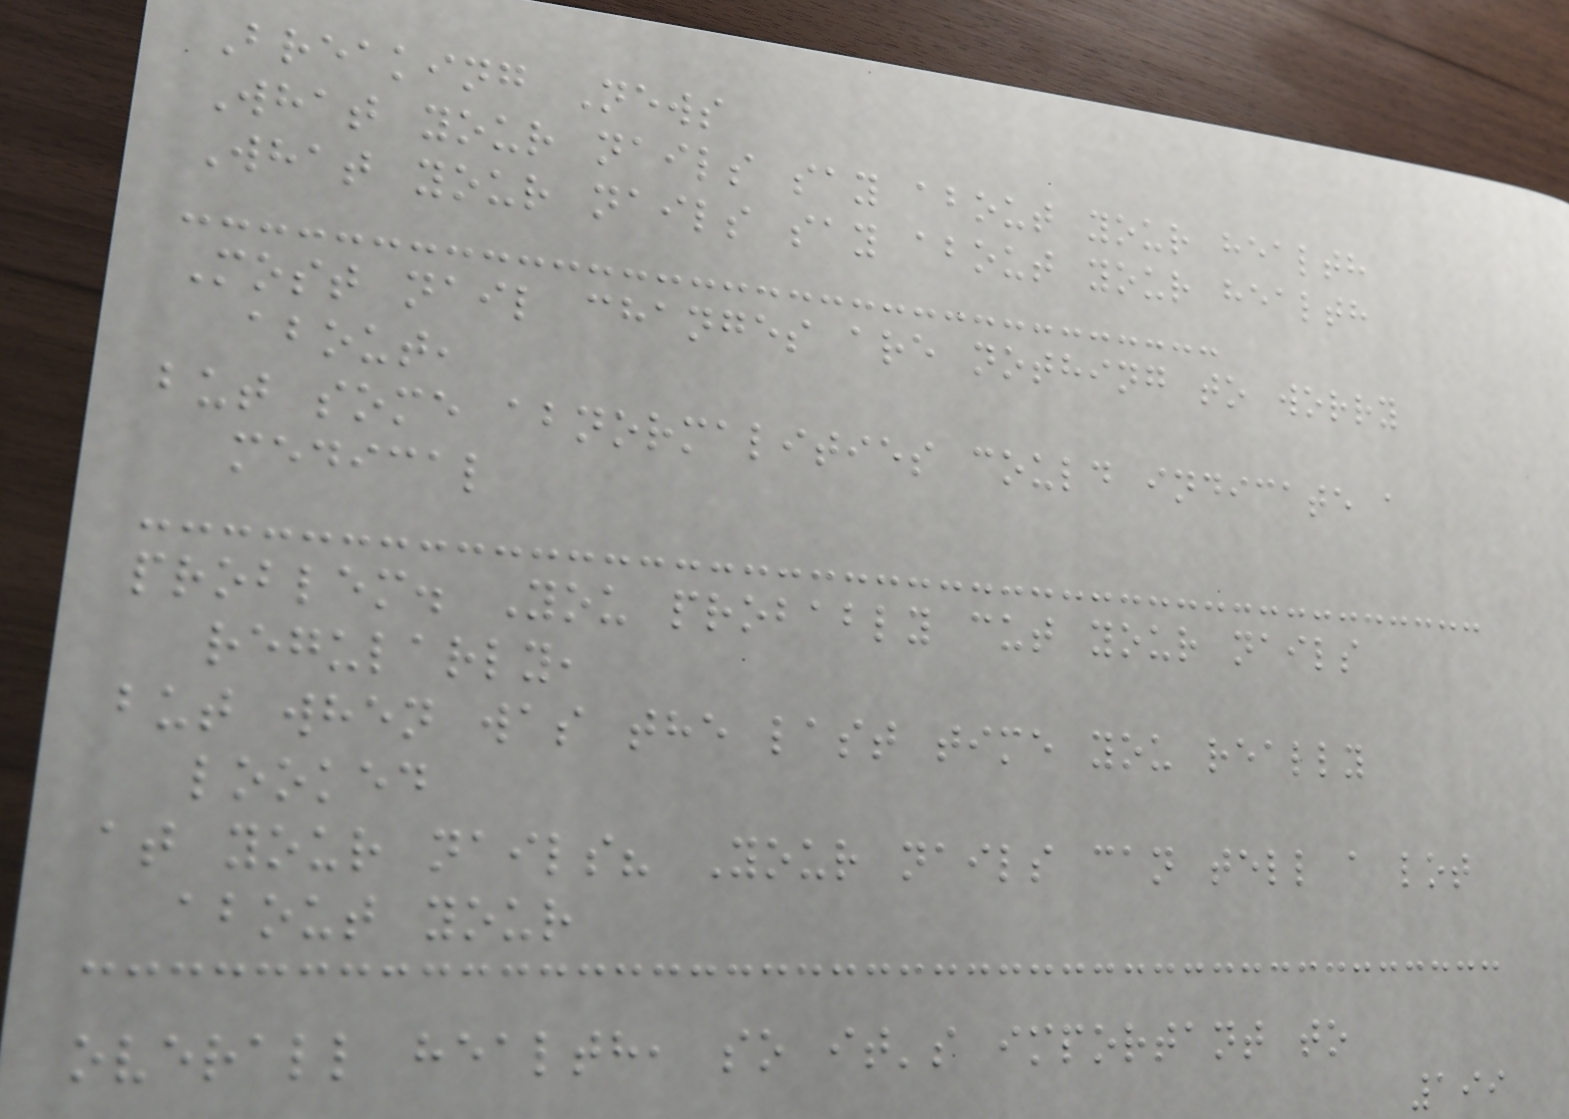Breaking News
What your nails say about your health
What your nails say about your health
Most nail changes are nothing to worry
about,
but some abnormalities could indicate a
medical
problem. You probably cut your nails
regularly,
but when was the last time you really
looked
at your nails? Your nails can tell a lot
about your
overall health, so it's important to
199
